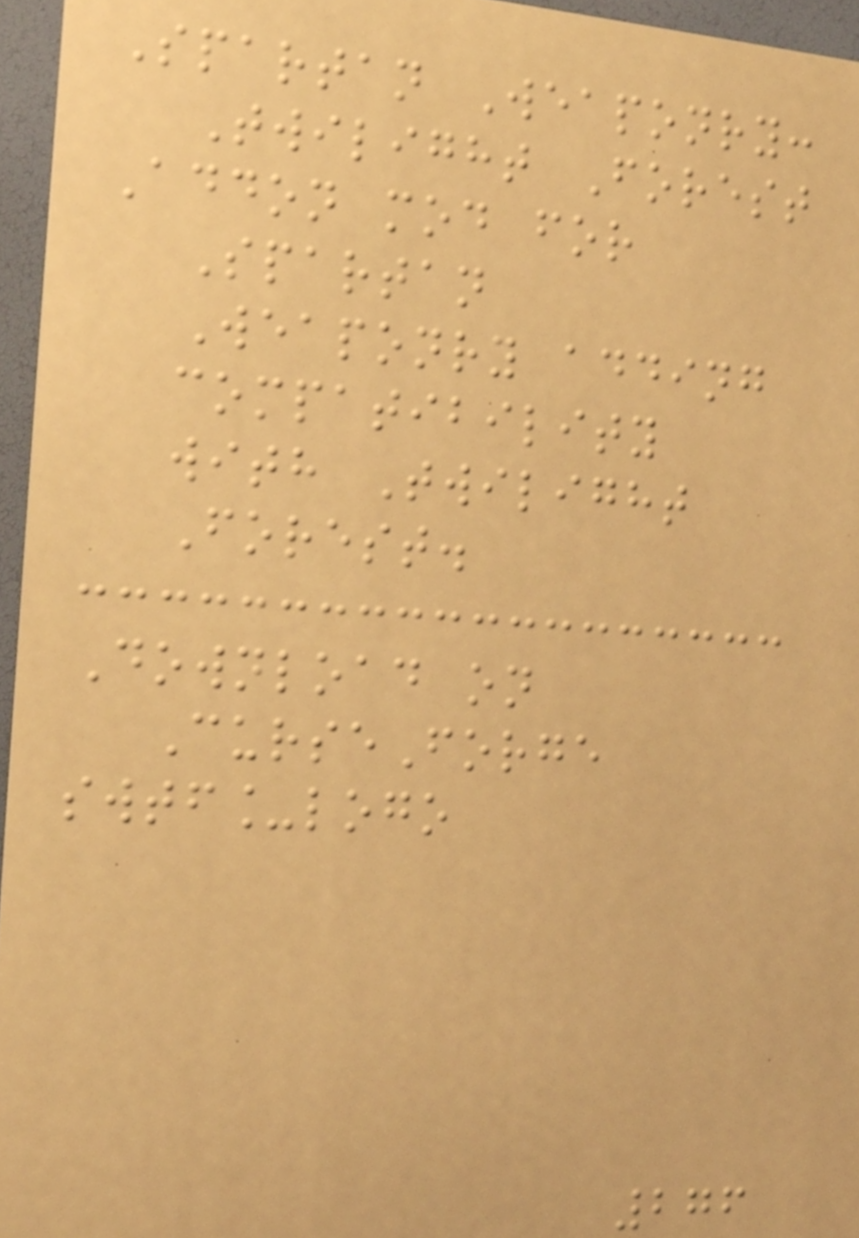Spartan Weaponry:
Twilight Forest
Addon mod for
Spartan
Weaponry adding
compatibility
with Twilight
Forest.
Download on
CurseForge
swtf_logo
276
